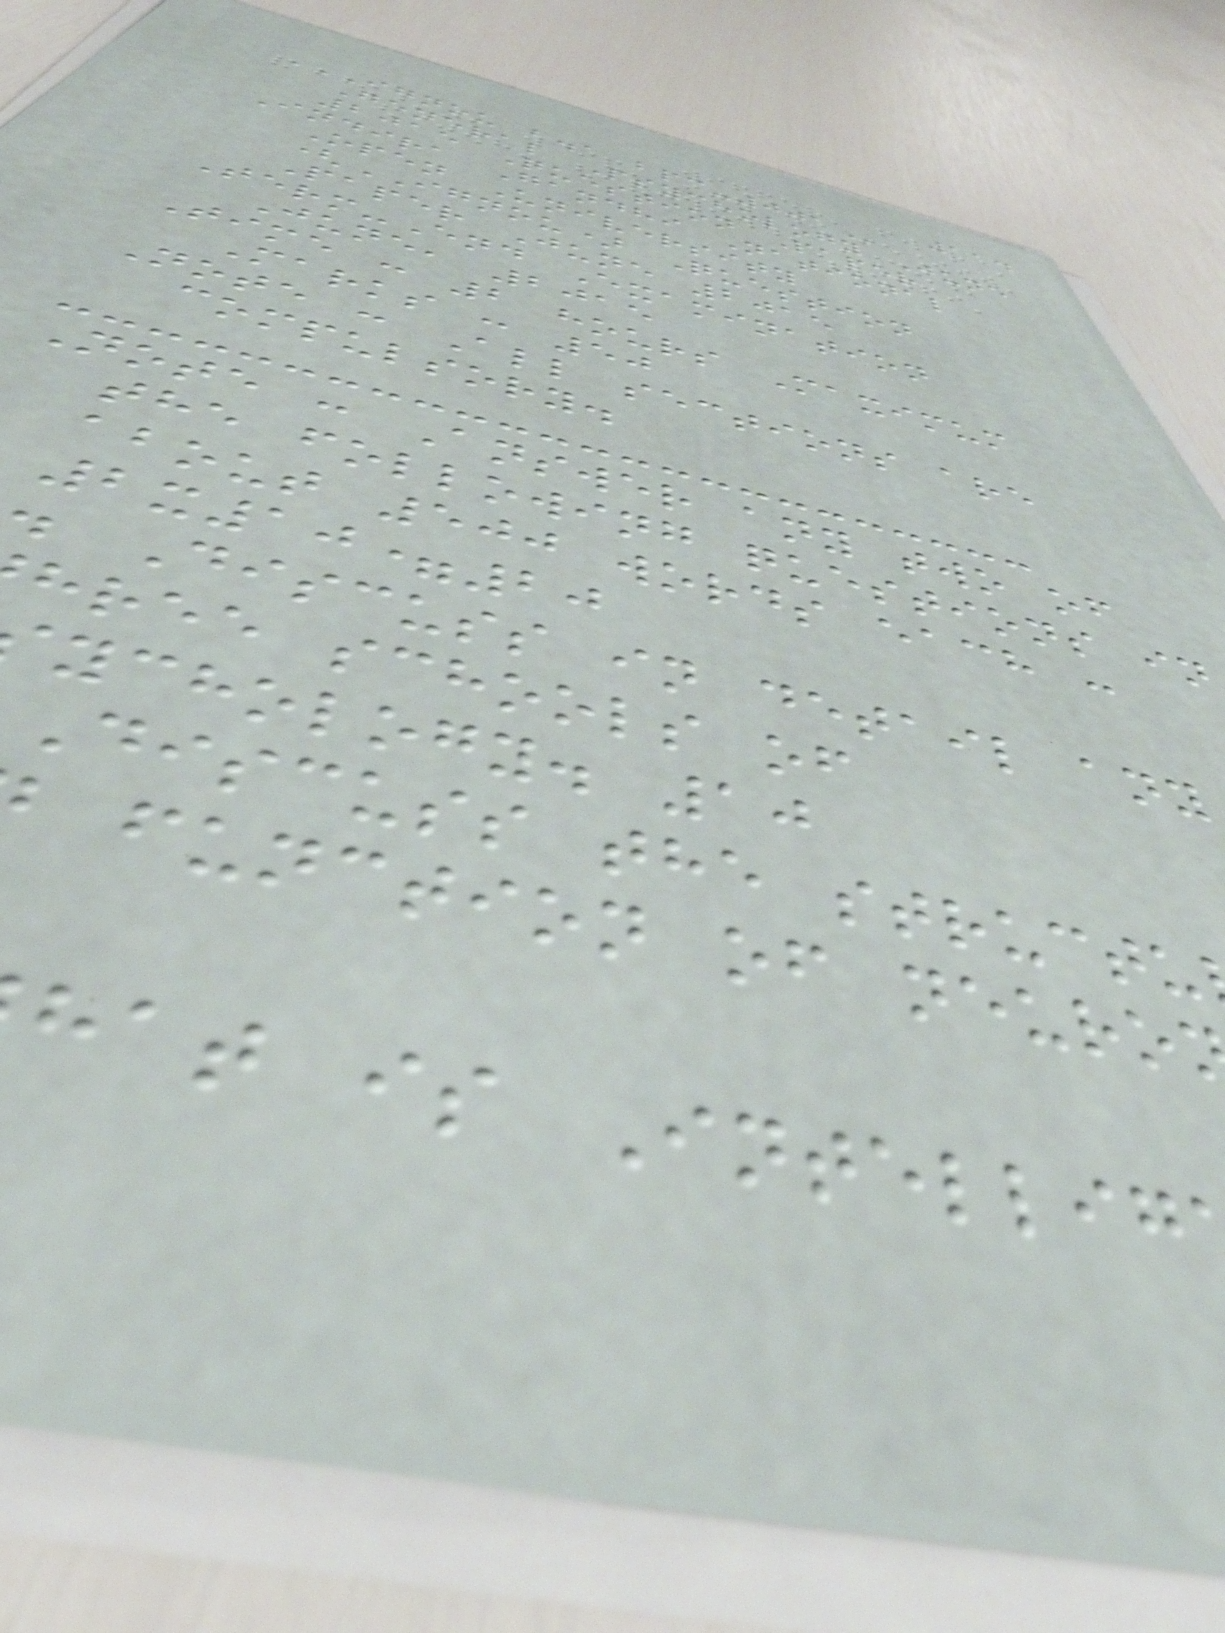114
IGNOU B.A BPC-001
General Psychology June
2015 Question Paper
Indira Gandhi National
Open University
(IGNOU) Question
Paper June 2015
Term-End Examination
June, 2015
Time : 2 hours Maximum
Marks : 50
Note : All sections are
compulsory.
Note : Answer any two of
the following questions in
about 500 words each :
2x10=20
. Discuss in detail any
hree schools of
ychology. 10
Discuss the structu
function of neuro
hat is Intellig
